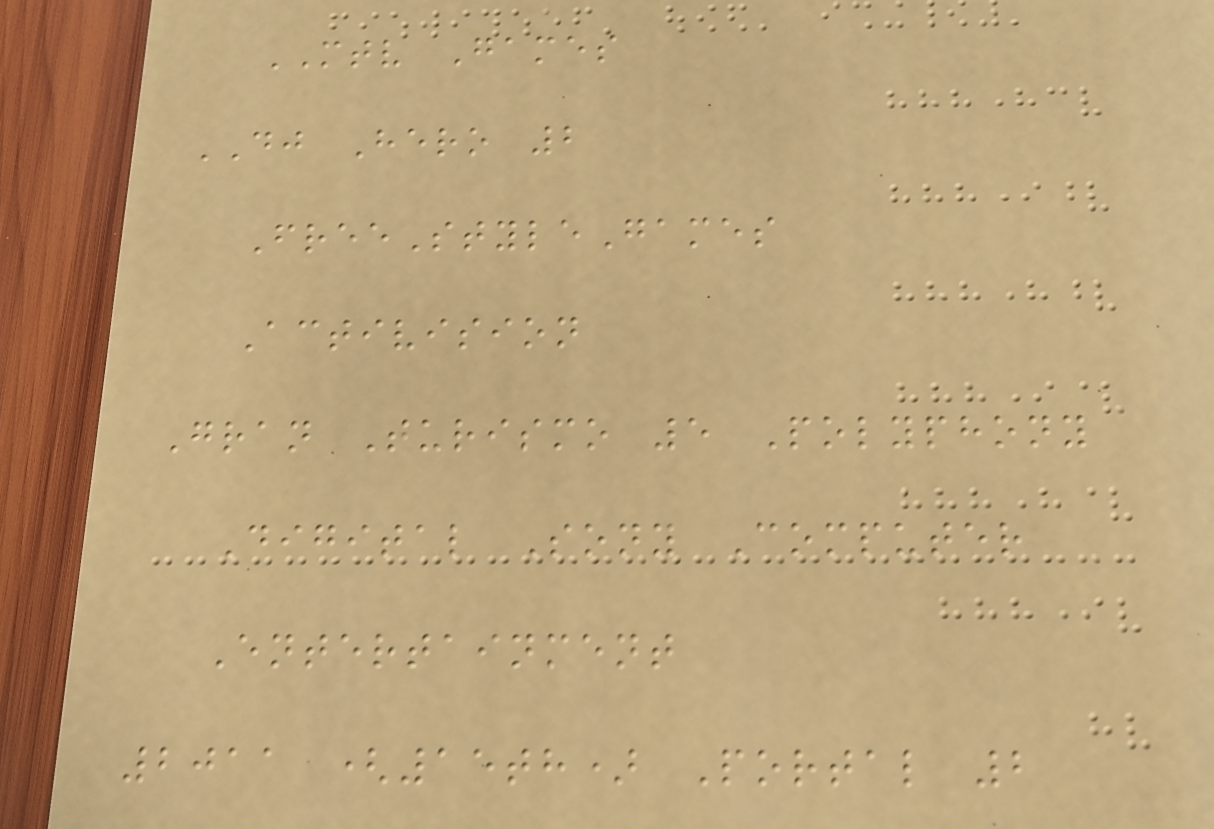MTV Games
DJ Hero 2
FreeStyleGames
Activision
Gran Turismo 5 Polyphony
Digital Sony Computer
Entertainment
2011 (15th) Portal 2
